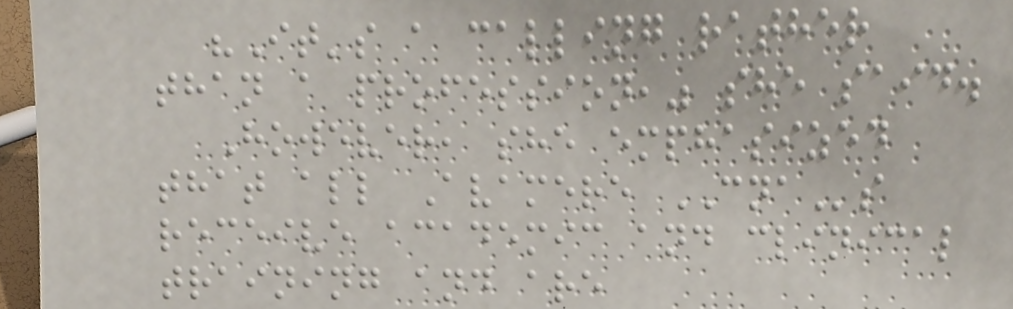"It's a calling rather
than a profession," she said.
However, she emphasized
that all Avamere CNAs
receive academic and clinical
training and are
